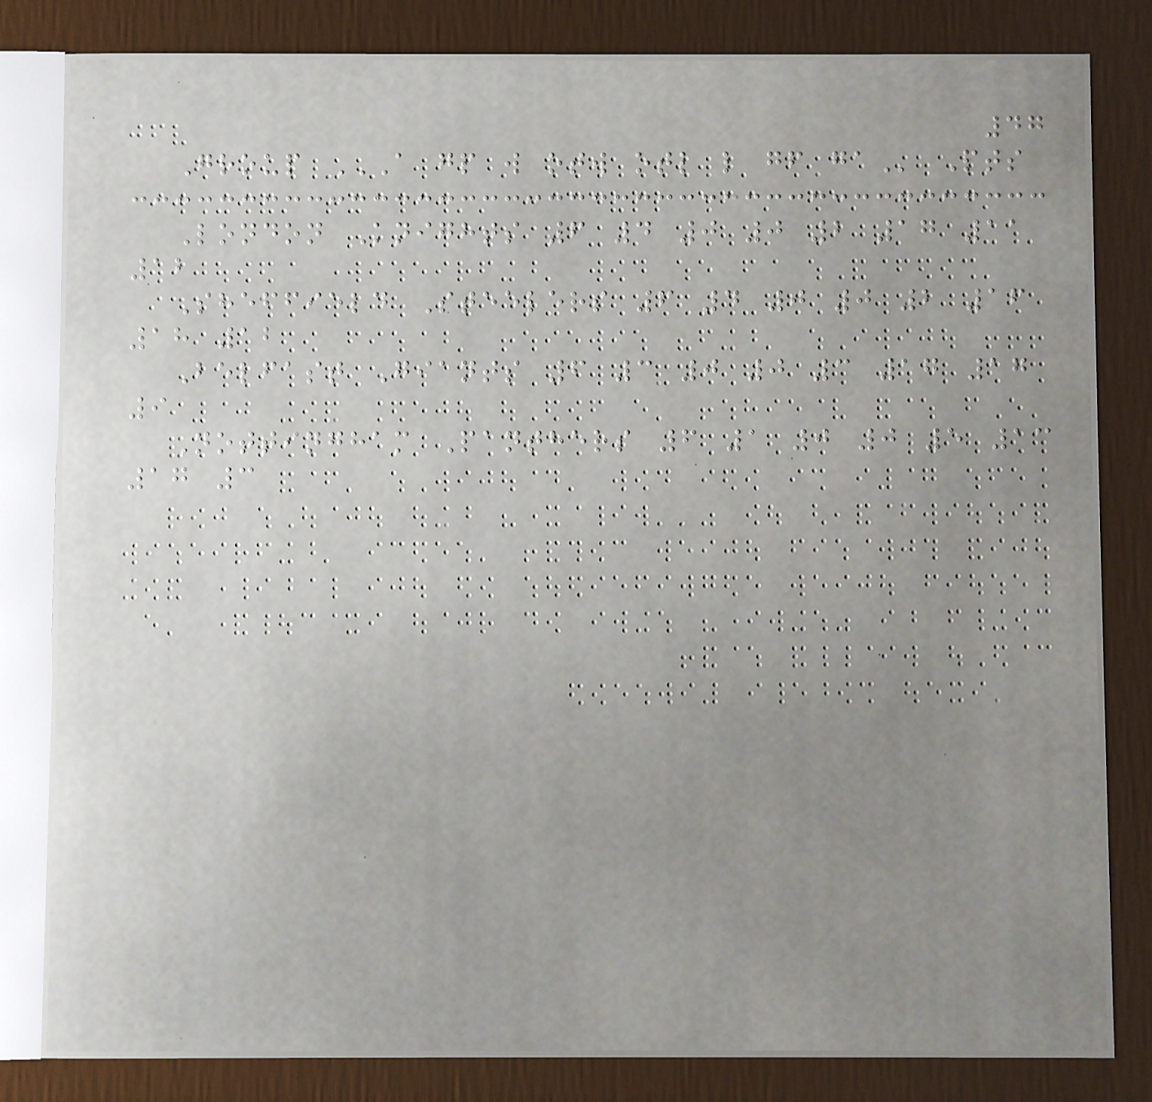47
Group A GP W OTW OTL L GF GA Pts
London Knights 6 4 0 0 2 17 11
12
Sheffield Steelers 6 4 0 0 2 16
18 12
Belfast Giants 6 3 0 0 3 17 17
9
Nottingham Panthers 6 1 0 0 5 13
17 3
